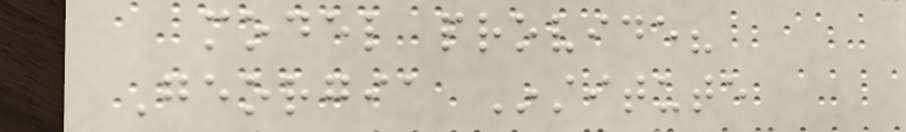model provide?
Georgia Institute
